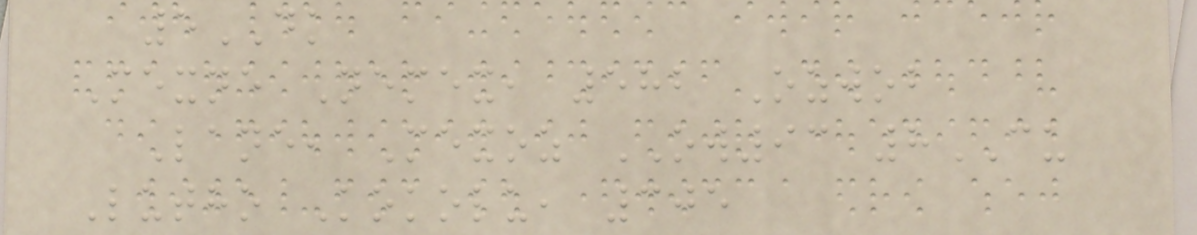5DK
Mexne Nemex, 582 Ozwob
Lane, Mexoz OW93 8CU
Lutho Kokolu, 305
